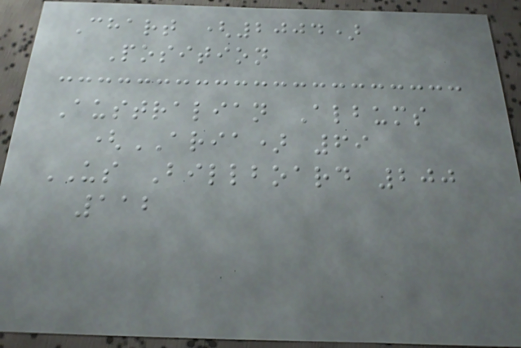Chart (2004)
Position
Australian Albums
(ARIA) 69
US Billboard 200
112
